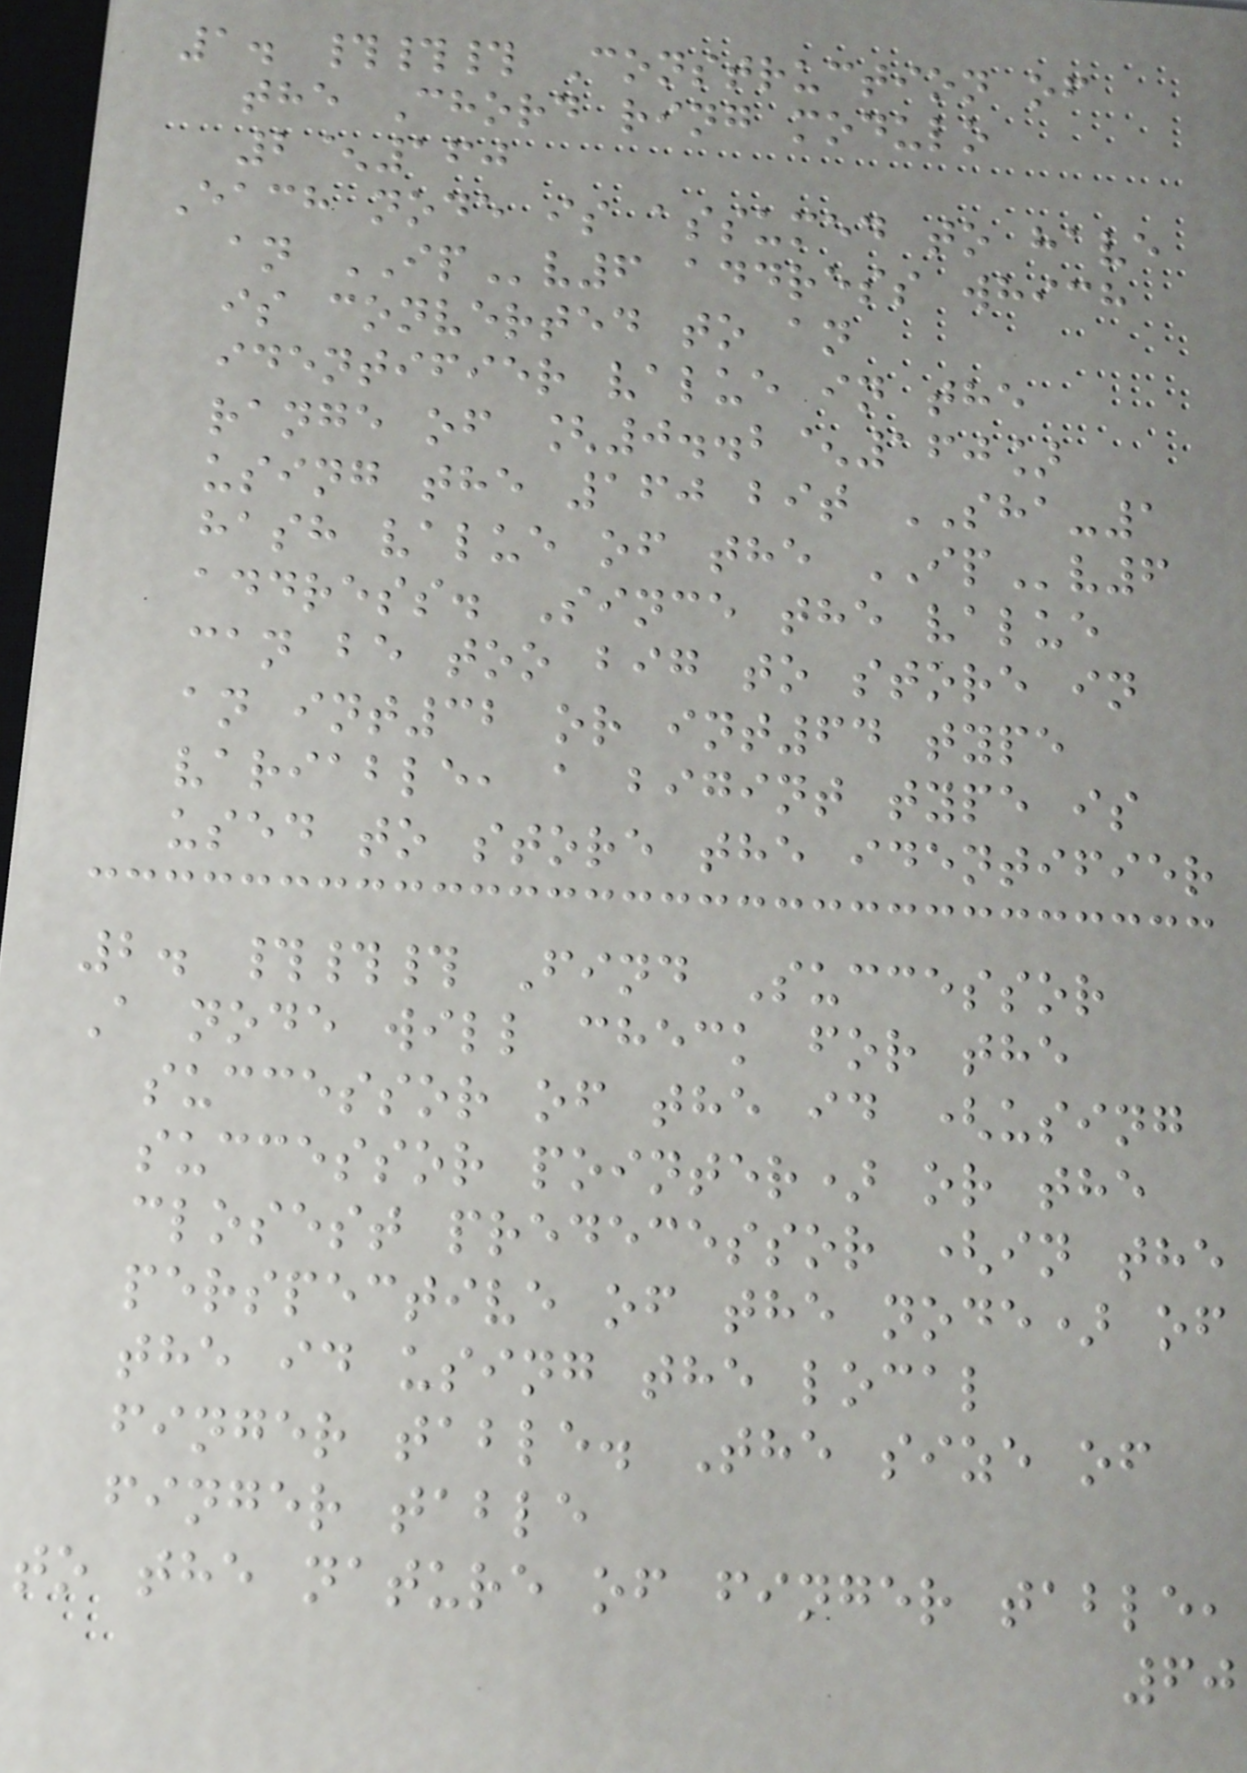1. ### Construction of
the Chord ring modulo
2^160
Each node is assumed to have
an IPv6 address which
is converted to an
identifier value in the
range of [0..2^160]
using the 160 bit SHA-1
hash value of the IPv6
address. Since the value
can be too big to store in
an int32 or int64 type
variable, a bigint type is
used to store the identifier
2. ### Find Successor
A node will check for the
successor of the id (using
successor pointer) or the
closest predecessor (in the
perspective of the node) of
the id using the local
finger table. The size of
finger table
to the nature of finger table,
60
